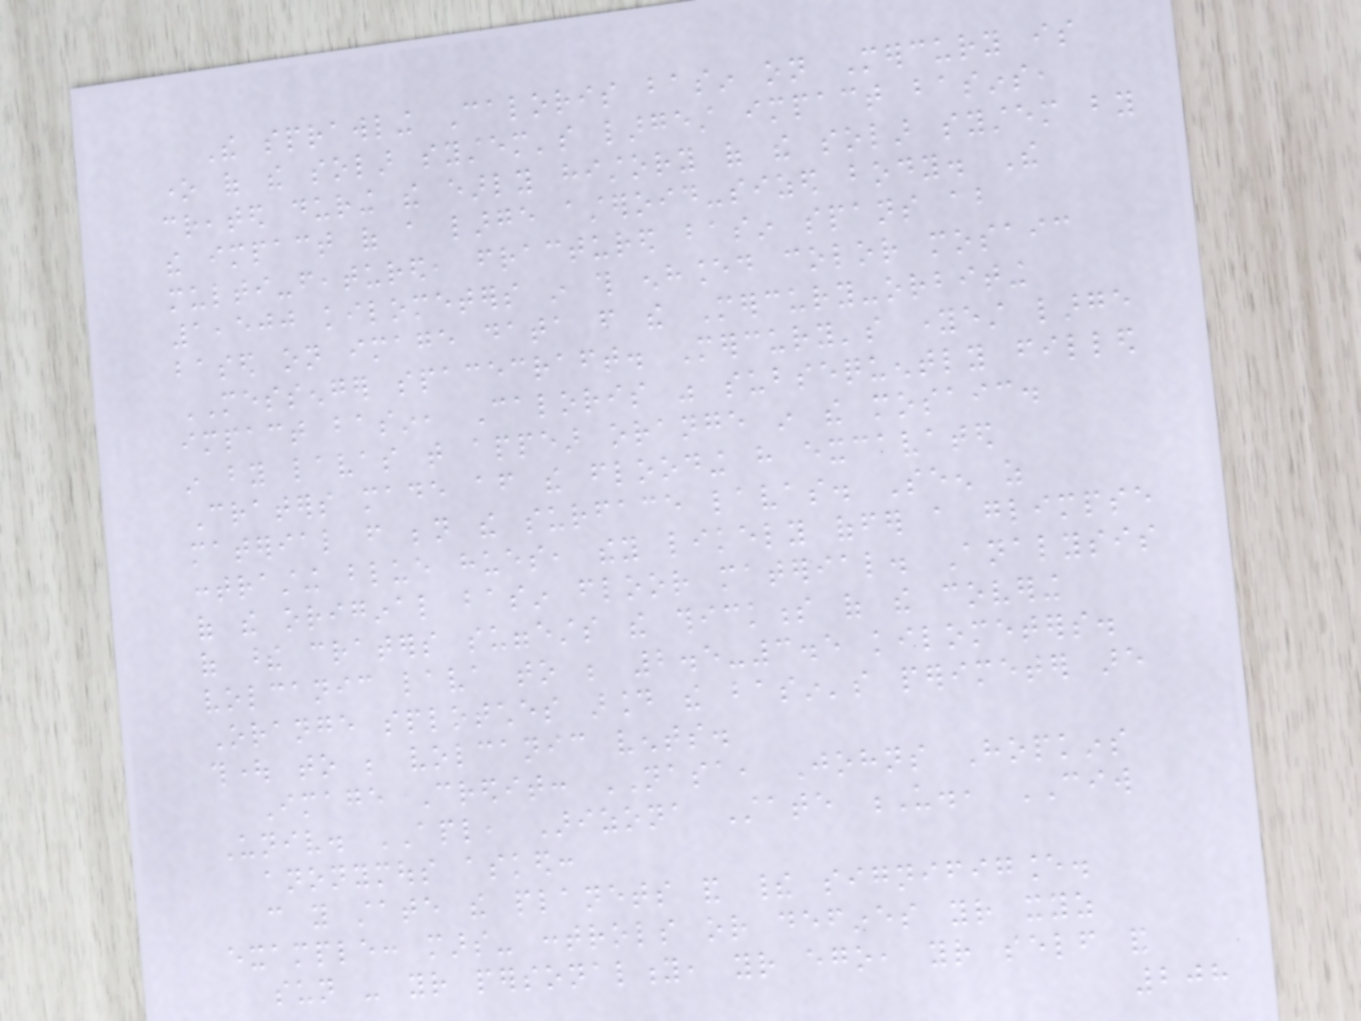The sprawling Caloris basin on Mercury is
one of the solar system's largest impact basins,
created during the early history of the solar system by
the impact of a large asteroid-sized body. The
multi-featured, fractured basin spans about
1,500 kilometers in this enhanced color mosaic
based on image data from the Mercury-orbiting
MESSENGER spacecraft. Mercury's youngest large
impact basin, Caloris was subsequently filled
in by lavas that appear orange in the mosaic.
Craters made after the flooding have excavated
material from beneath the surface lavas. Seen as
contrasting blue hues, they likely offer a glimpse
of the original basin floor material. Analysis
of these craters suggests the thickness of the covering
volcanic lava to be 2.5-3.5 kilometers.
Orange splotches around the basin's perimeter are
thought to be volcanic vents.
Image Credit: NASA, Johns Hopkins
Univ. APL, Arizona State U., CIW
anonymous asked:
can you state the planets and their signifigance.
example: mars- controls or defines your xyz
sun - your personality, your ego, your self and
208
